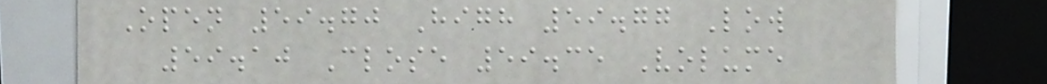Open 59.70 High 59.77 Low
59.10 Close 59.35 Volume
